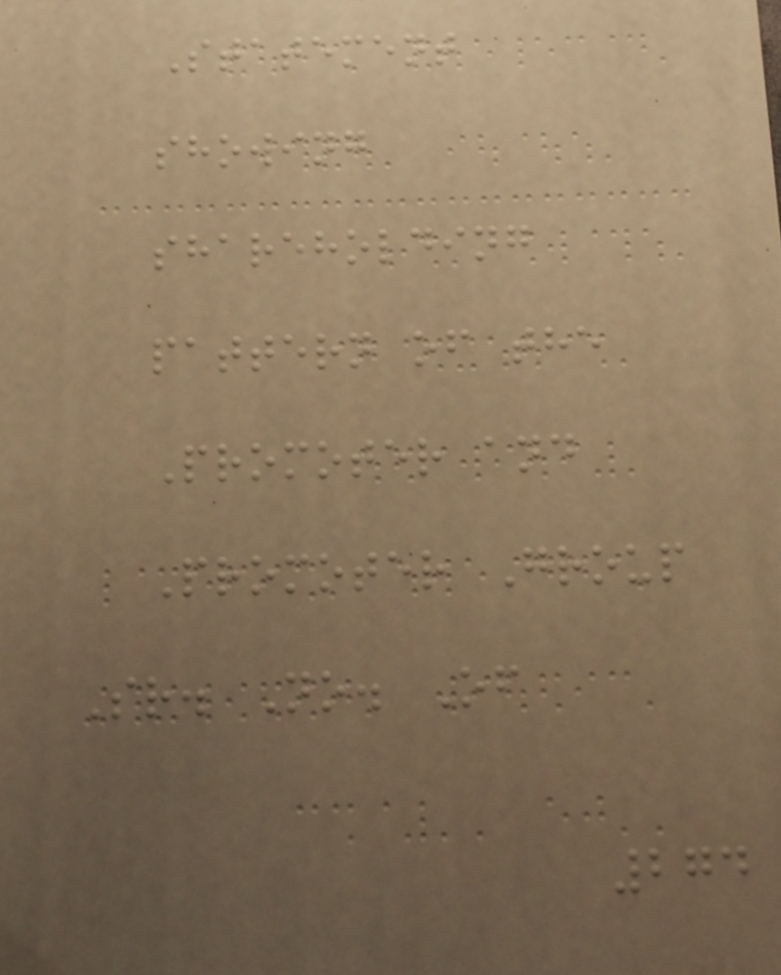Statement
showing
shareholding
pattern of the
Promoter and
Promoter Group
Sr. No. Of
274
